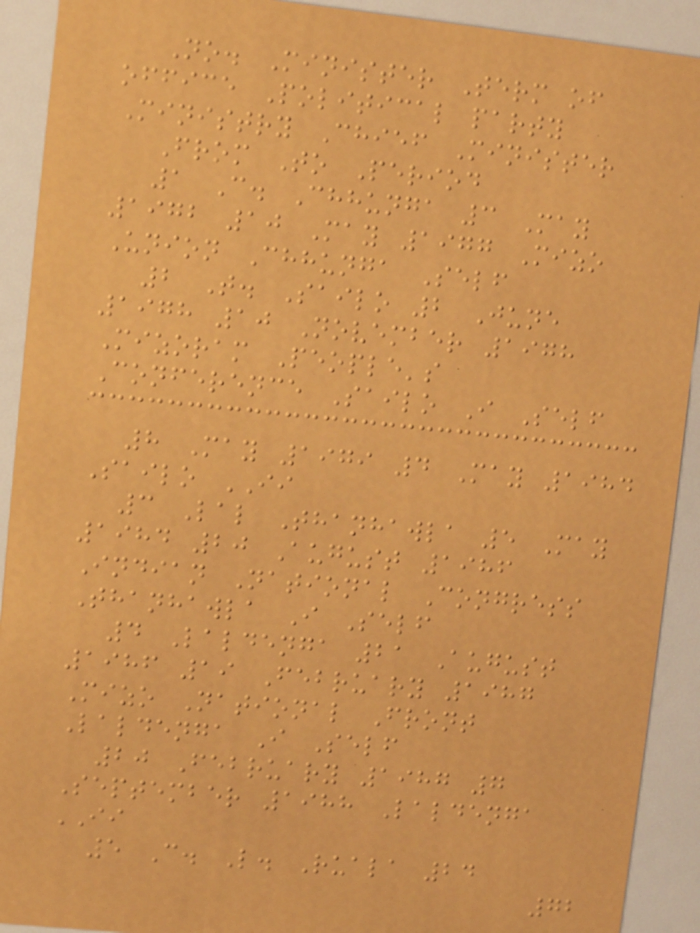No. Minister Term of
office Political party
Ministry Chief Minister
From To Period
1 C. Chhunga 3 May
1972 10 May 1977 Mizo
Union Chhunga Self
2 T. Sailo 2 June
1978 10 November 1978
Mizoram People's
Conference Sailo I Self
8 May 1979 4 May 1984
Sailo II
3 Lal Thanhawla 5 May
1984 20 August 1986
Indian National Congress
Thanhawla I Self
4 Laldenga 21 August
1986 19 February 1987
Mizo National Front
Laldenga I Self
20 February 1987 7
September 1988 Laldenga
II
5 C. L. Ruala 24
72
